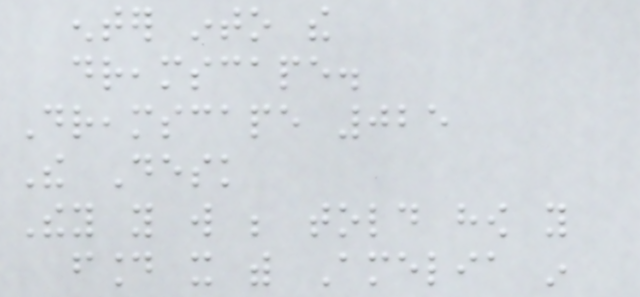enter into the
dreamscape.
Dreamscape 025
The Desk
They you will be told how you
found it with Amelia in
